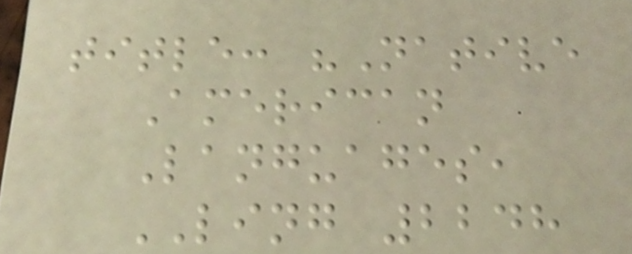title: "Native
American
Languages,
LING 2248
